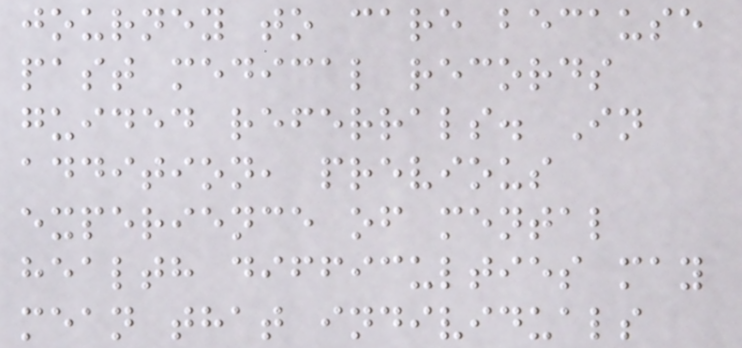journey to care because
past medical records
guided referrals. In
addition, previous
experience of mental
health difficulties may
mean that individuals
